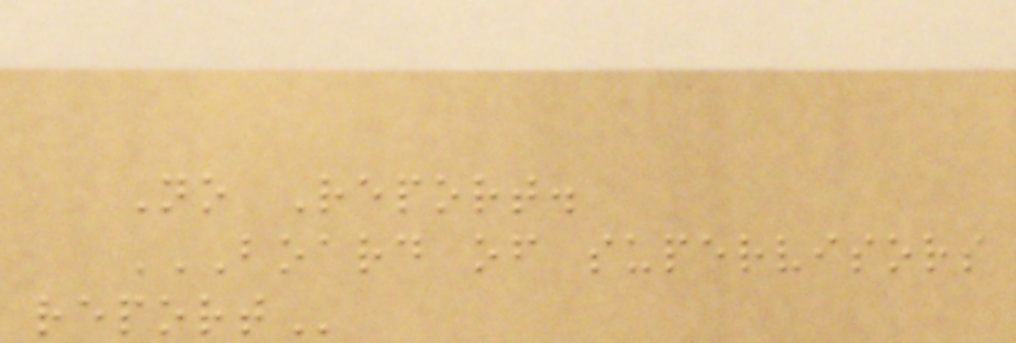No Report.
BOARD OF SUPERVISORS
REPORT
